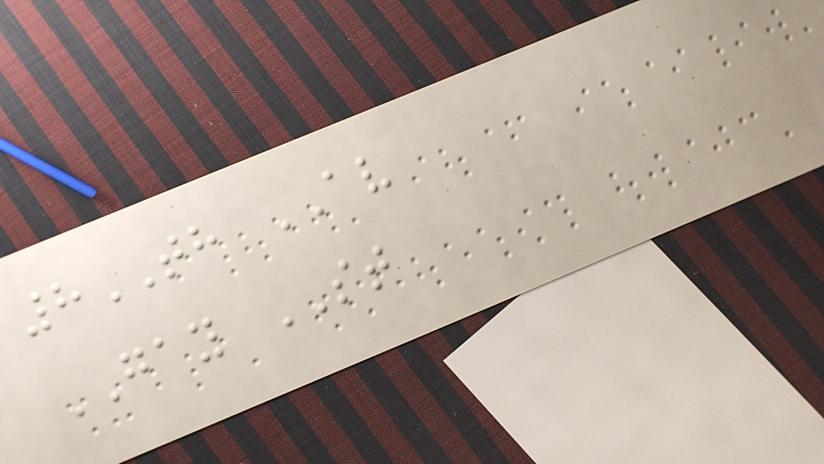8TH AV
GAY ST
